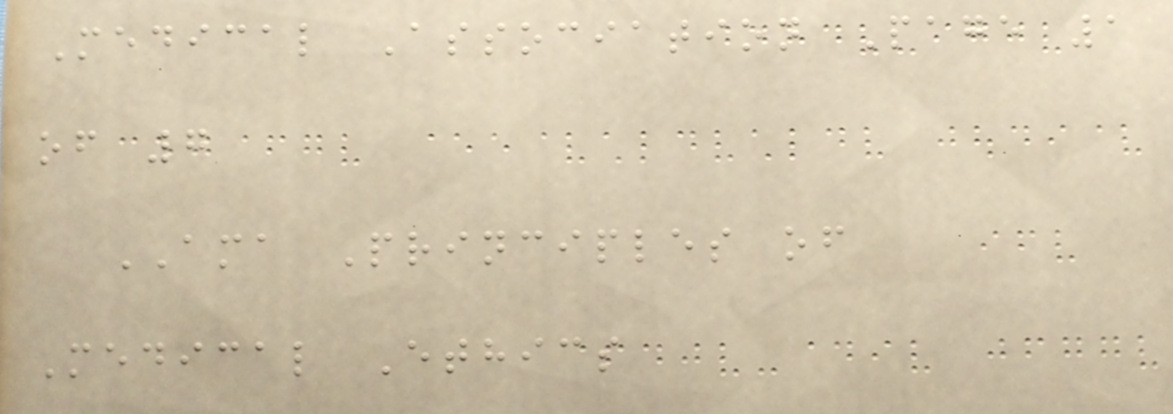Medical Association Page 1
of 7
AMA Principles of
Medical Ethics
